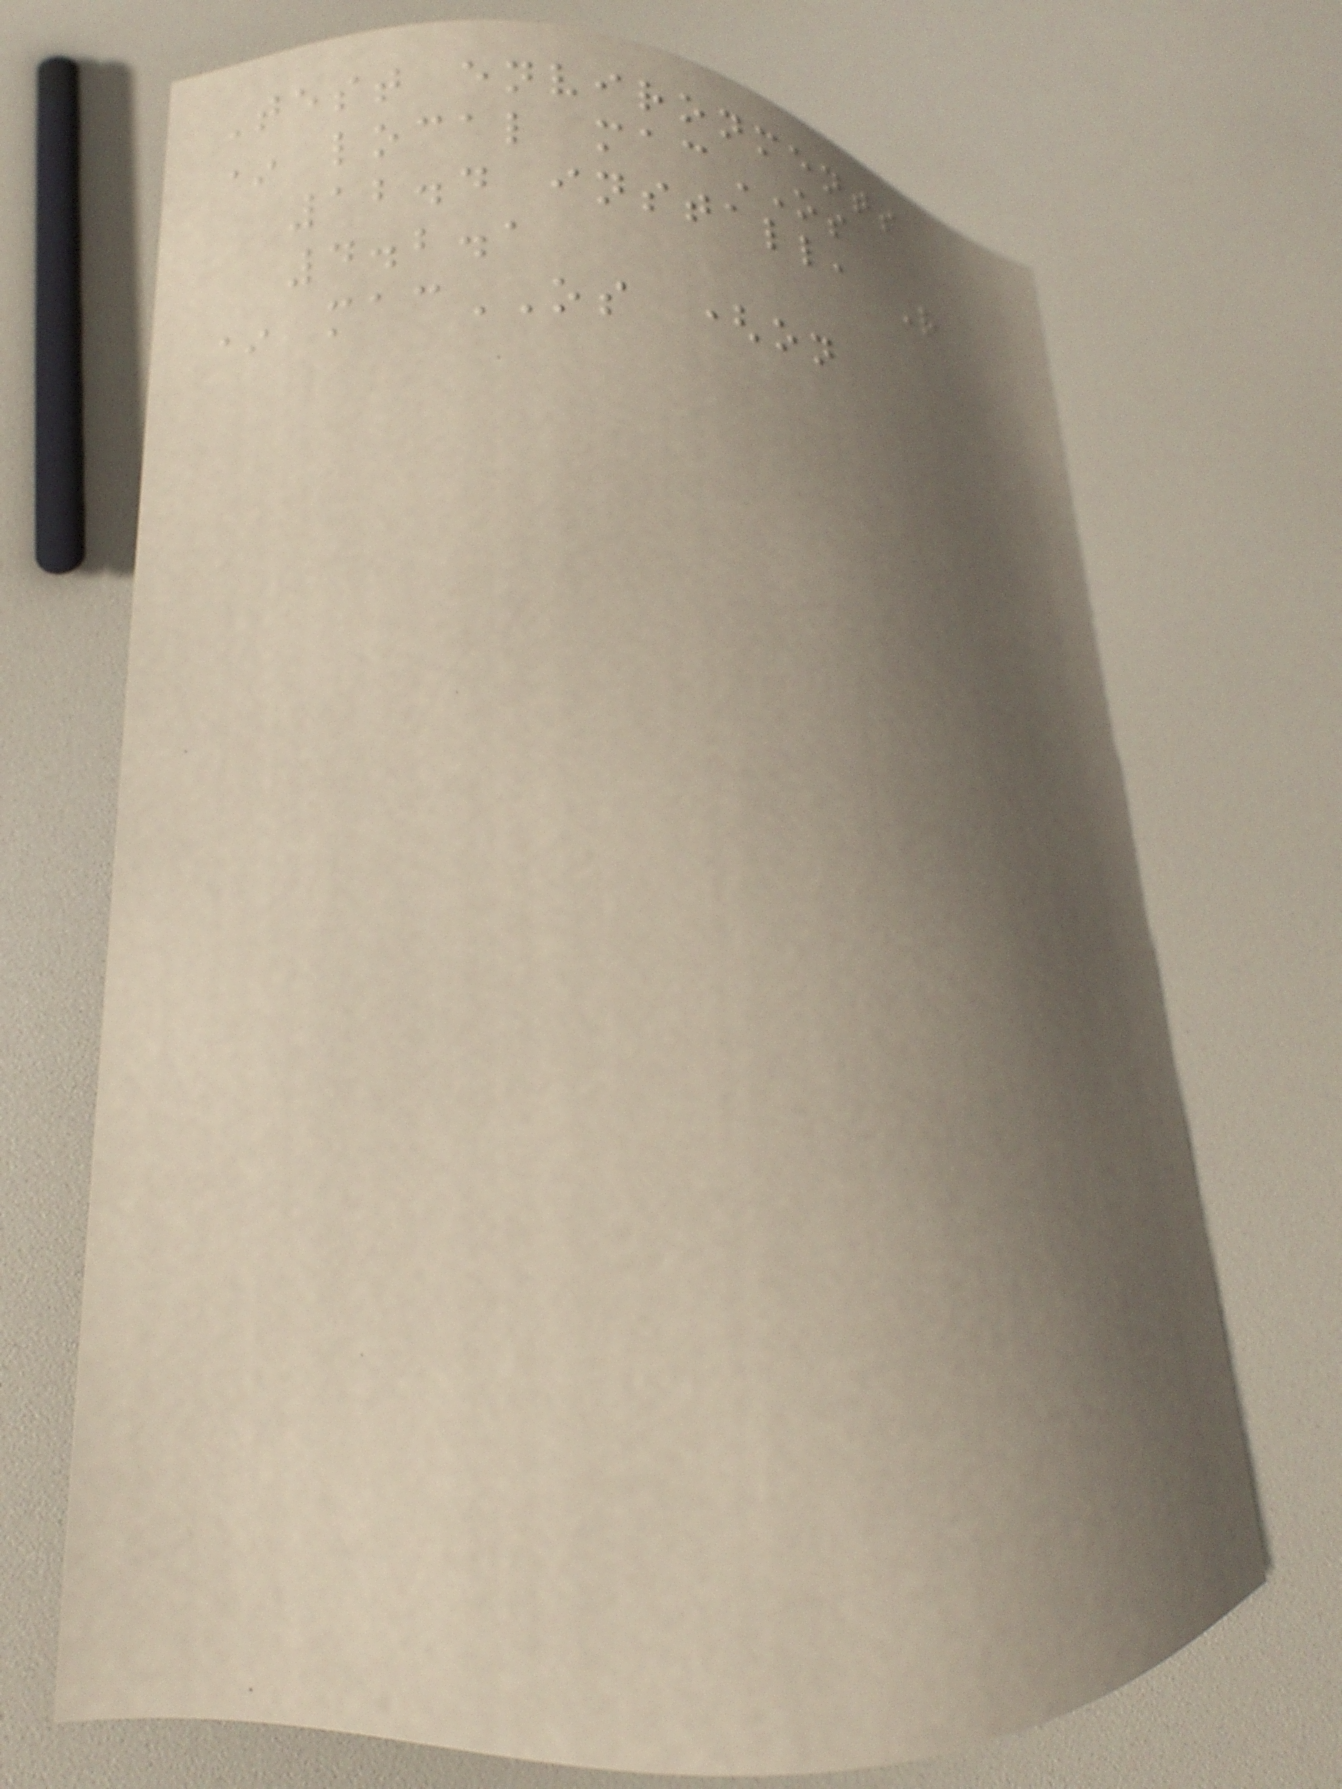Test environments
* local macOS
12.4 install, R
4.2.1
* macOS (on
